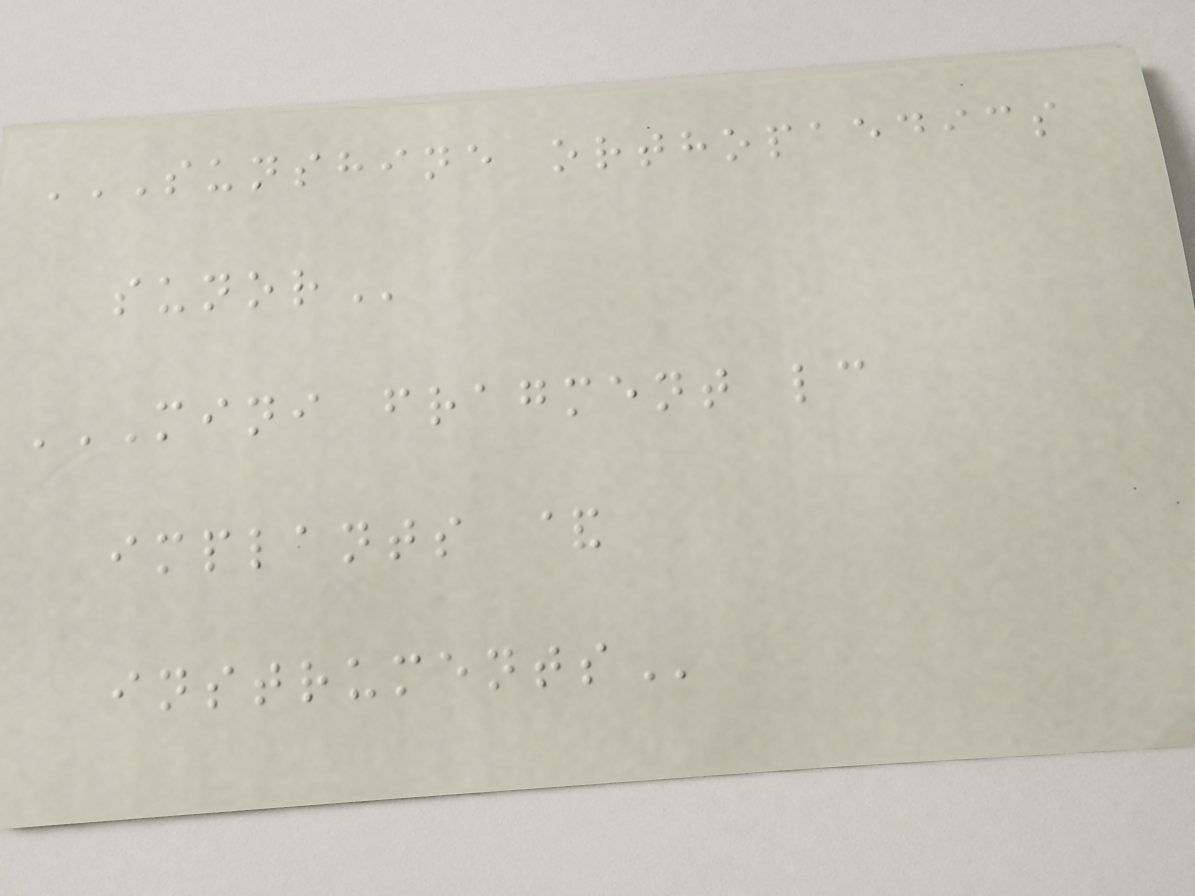SUNSHINE ORTHOPAEDICS
SUNOR
MINI FRAGMENT LC
IMPLANTS &
INSTRUMENTS
